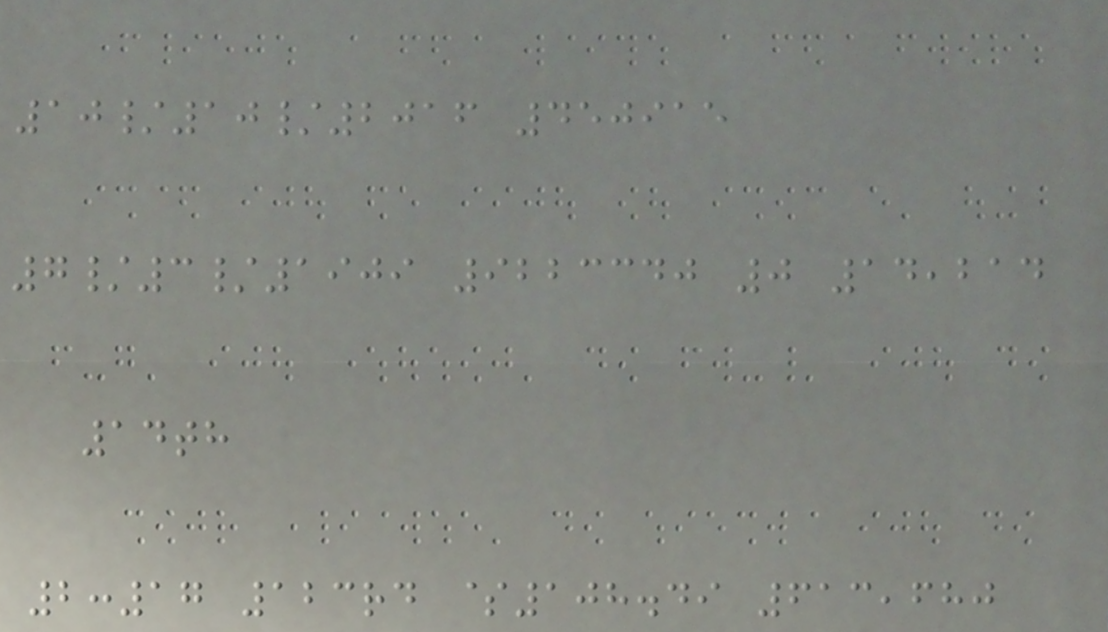10/10/2016 450915
7/3/1909 9223340 0 14,214
14th
2:17 123rd $108.49 613,680
